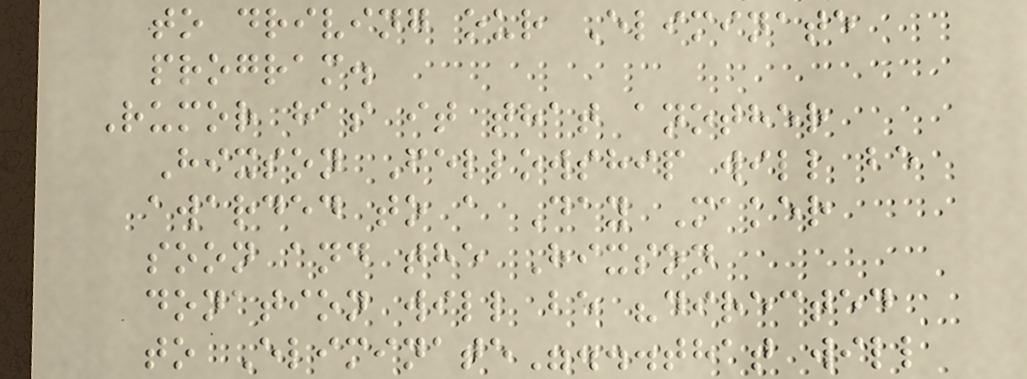to driving our Eliminate
program.
Rumor has it that another
Hixson Fellowship will be
awarded to a Day Maker
soon and the Hixson
donation will be "directed
to Eliminate"...that will
